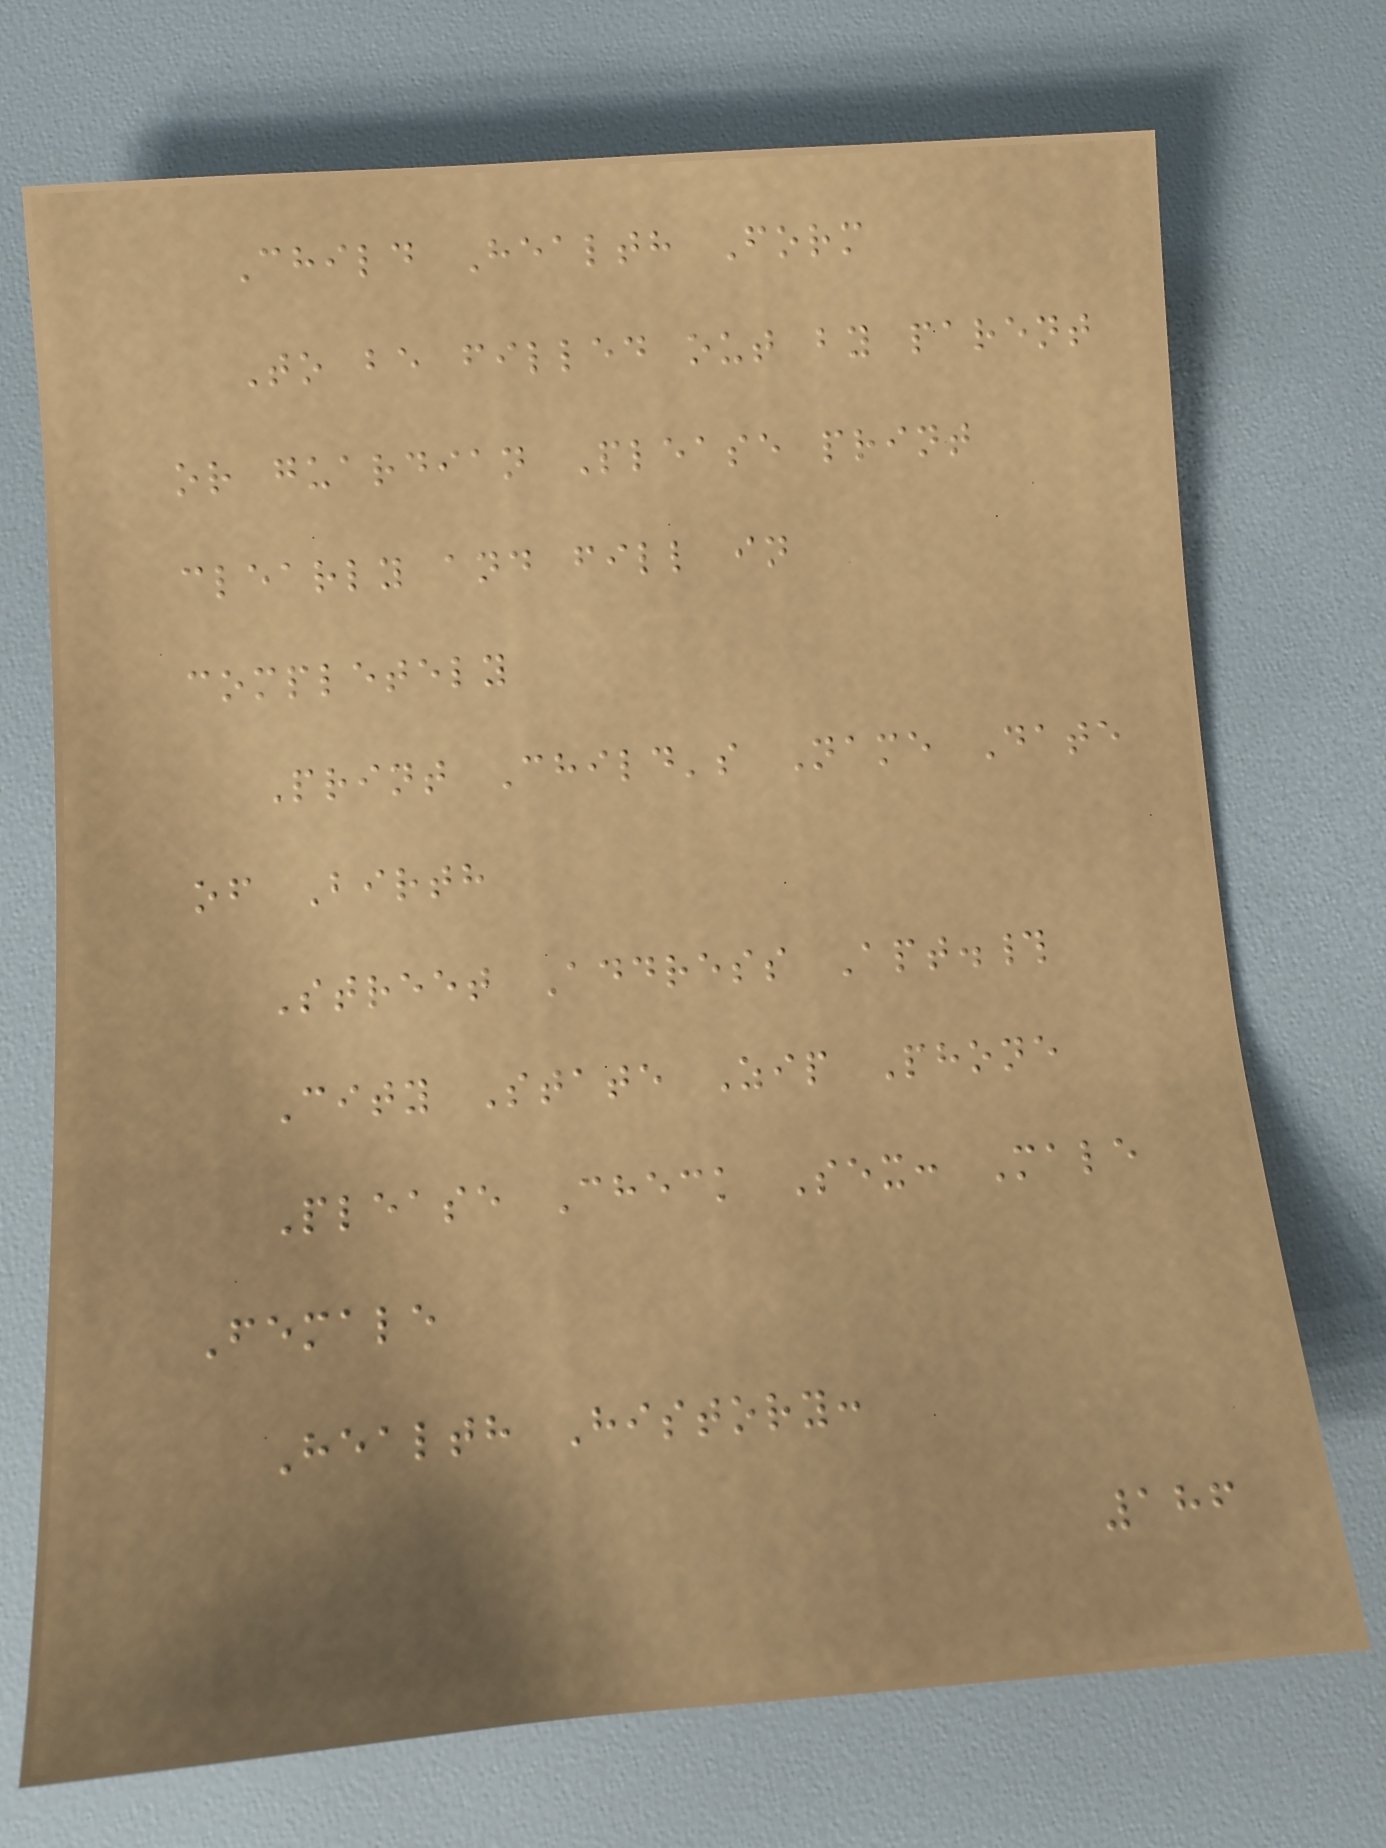Child Health Form
To be filled out by parent
or guardian Please print
clearly and fill in
completely
Print Child's Name Date
of Birth
Street Address Apt.#
City State Zip Phone
Please Check Sex: Male
Female
Health History:
186
